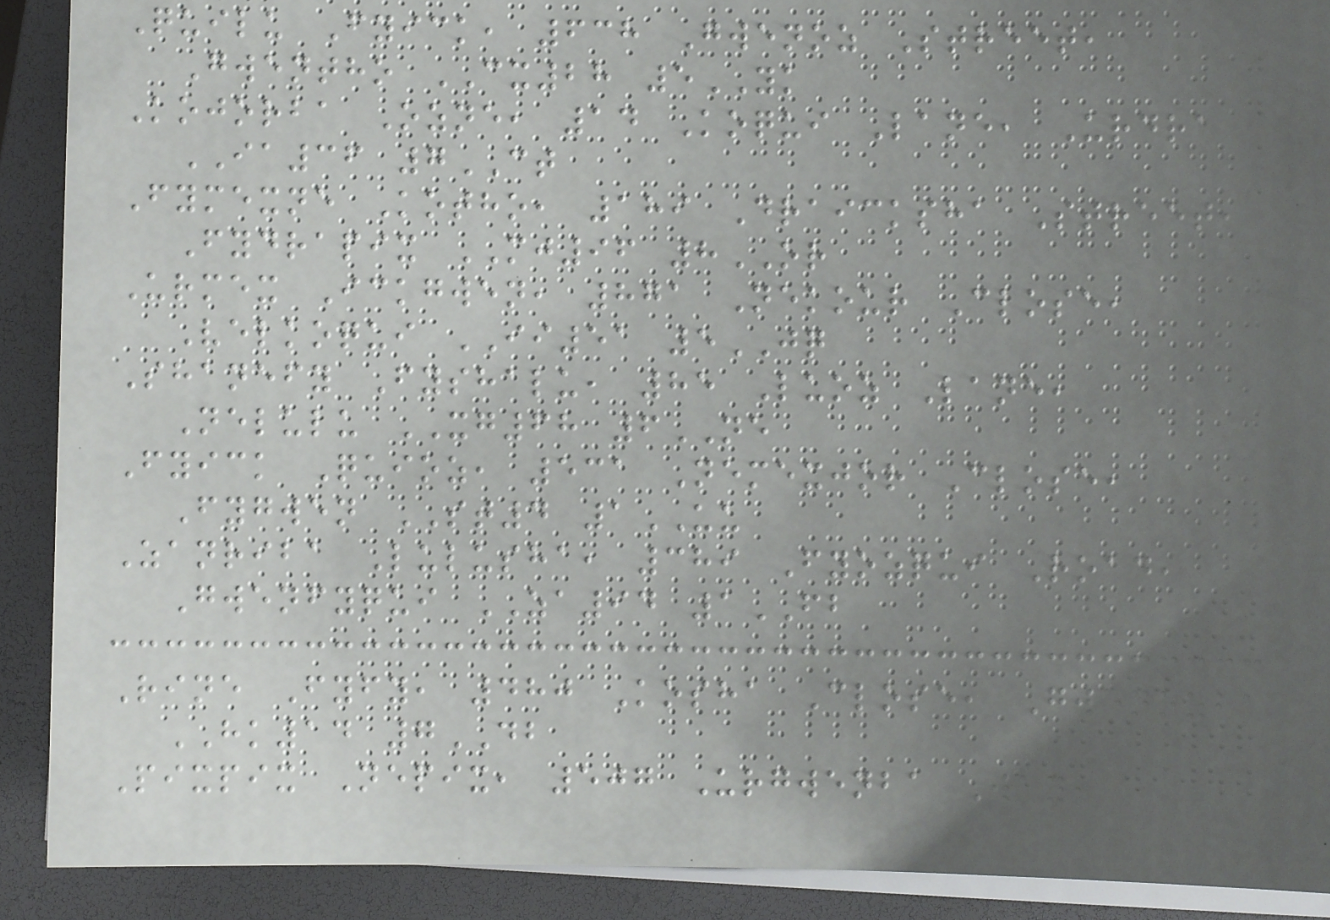Quilu Fyick, 638 Gwenoz Street,
Gwentho CX28 5YK
Kojorba Ozne, 14 Koqui Lane, Urdra
IA36 7CT
Fymexne Kotho, 189 Draicksha Street,
Fydrapix MJ96 8OR
Urmex Ickgwen, 871 Nekour Close,
Velkoqui II51 5JQ
Shanefy Fyshalu, 85 Luoz Lane,
Nelulu XG68 6NE
Fyick Quioz, 531 Nemexjor Close,
Fygwen ST4 1UU
Zanriba Lulusha, 389 Fyozqui Road,
Gwenfyqui ZA94 1FB
Rine Fyfy, 480 Kosha Close, Gwenozba
HK14 7DB
Pixpix Nepix, 507 Urgwenba Way,
